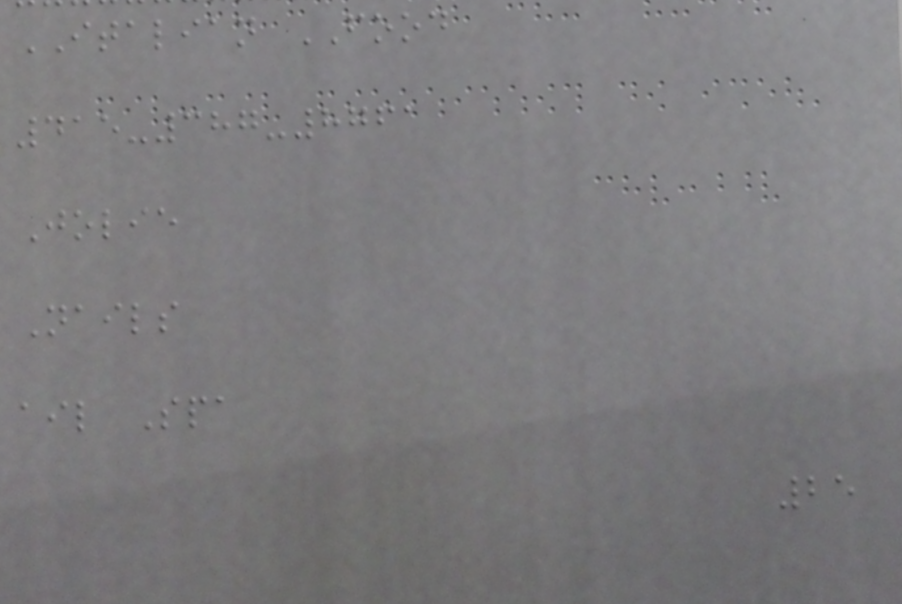ITALIAN FOOD
415-387-8761
Jolie
Nails
ail Spa
25
